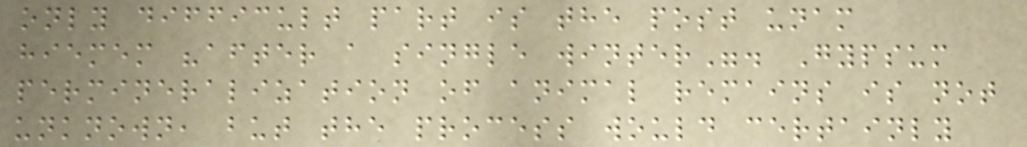only difficult part is the post unam
hiemem "after a single winter". Gypsum
permineralization of animal remains is not
unknown, but the process would certainly
